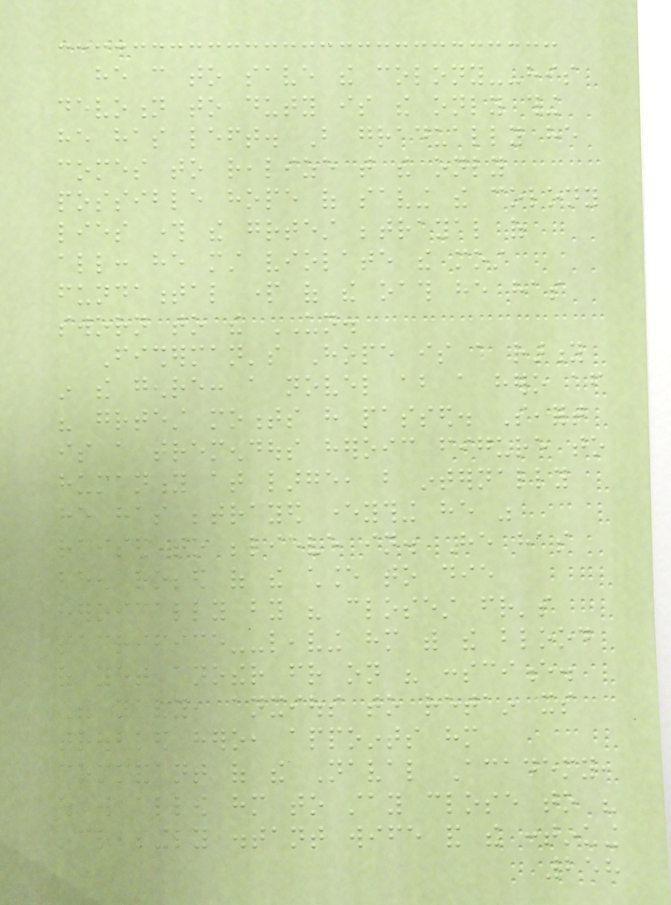he can to save the colony--his
devotion to duty is the only thing
he has left. But gradually he
comes to realize that the only
possible hope of saving the colony
lies through the greatest betrayal of
all: he must violate the most
fundamental part of the oath he has
sworn to the UN.
Fisherman's Hope is a rarity
in the genre: a novel about a hero after
his greatest moments have passed. Seafort
is a tremendous heroic figure to
humanity at large, but internally
he has betrayed everything he was
raised to believe in. He has
been robbed of the chance to die
heroically by his closest friend's
sacrifice--leaving him with the blood
of yet another friend on his conscience.
The navy, anxious to retain its
troubled hero, appoints him
commandant of the Naval Academy,
which will allow him to stay close to his
increasingly distant wife and the continuing
258
